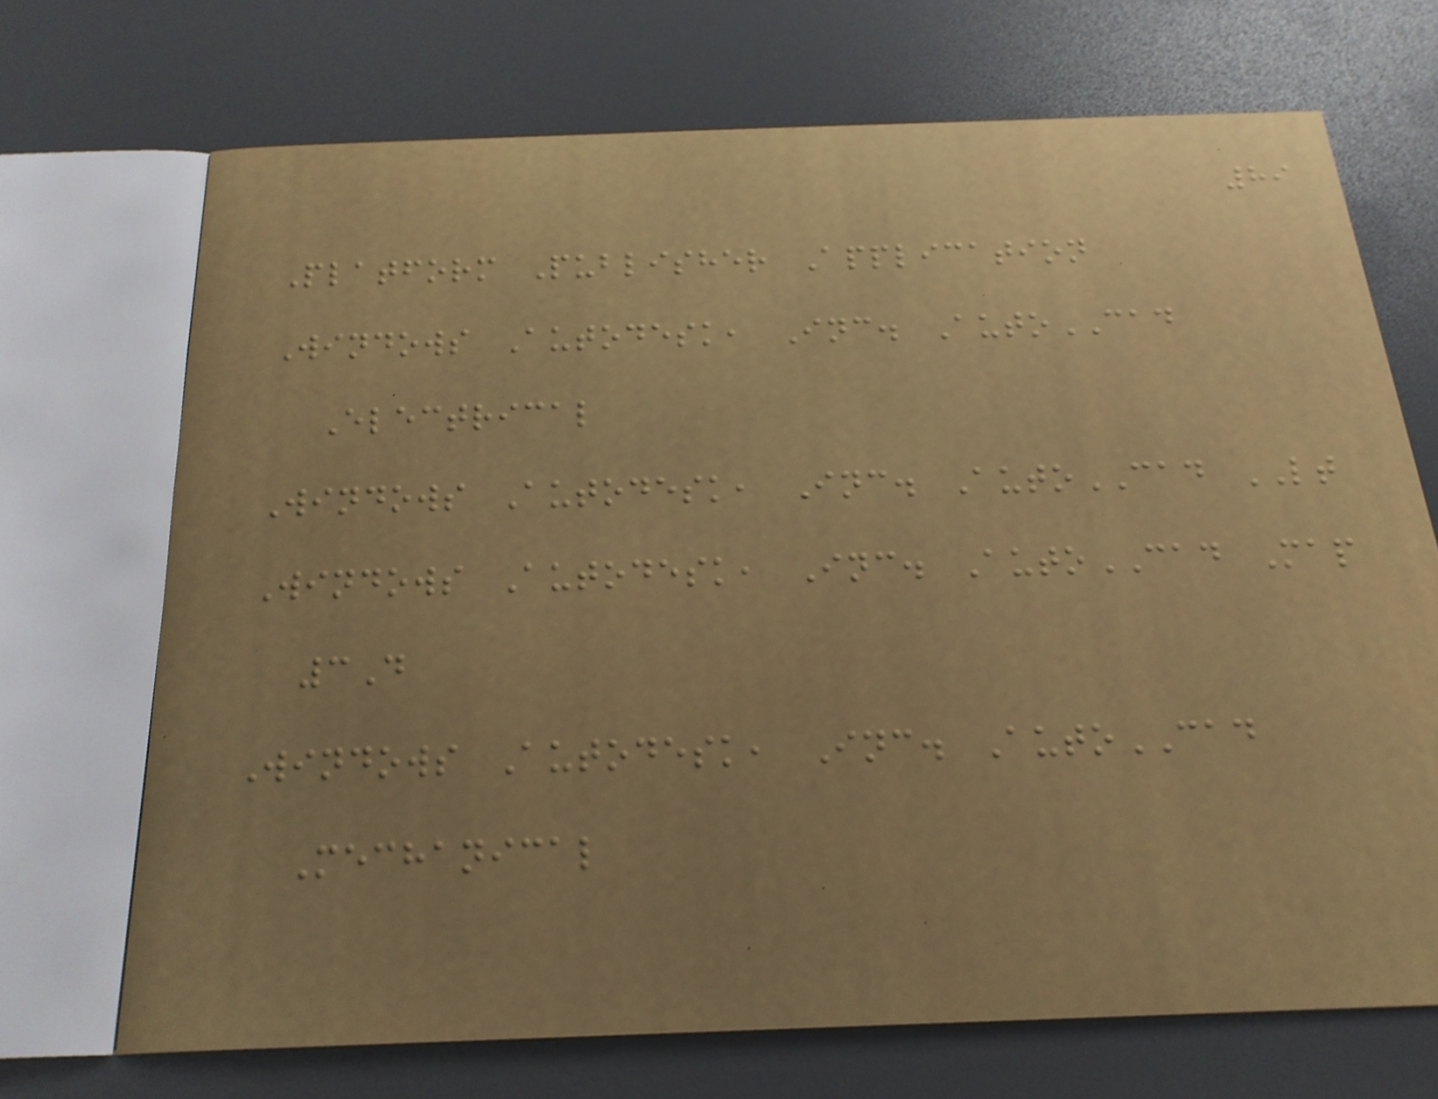89
Platform Publisher Application
Windows Autodesk, Inc. AutoCAD
Electrical
Windows Autodesk, Inc. AutoCAD LT
Windows Autodesk, Inc. AutoCAD Map
3D
Windows Autodesk, Inc. AutoCAD
Mechanical
